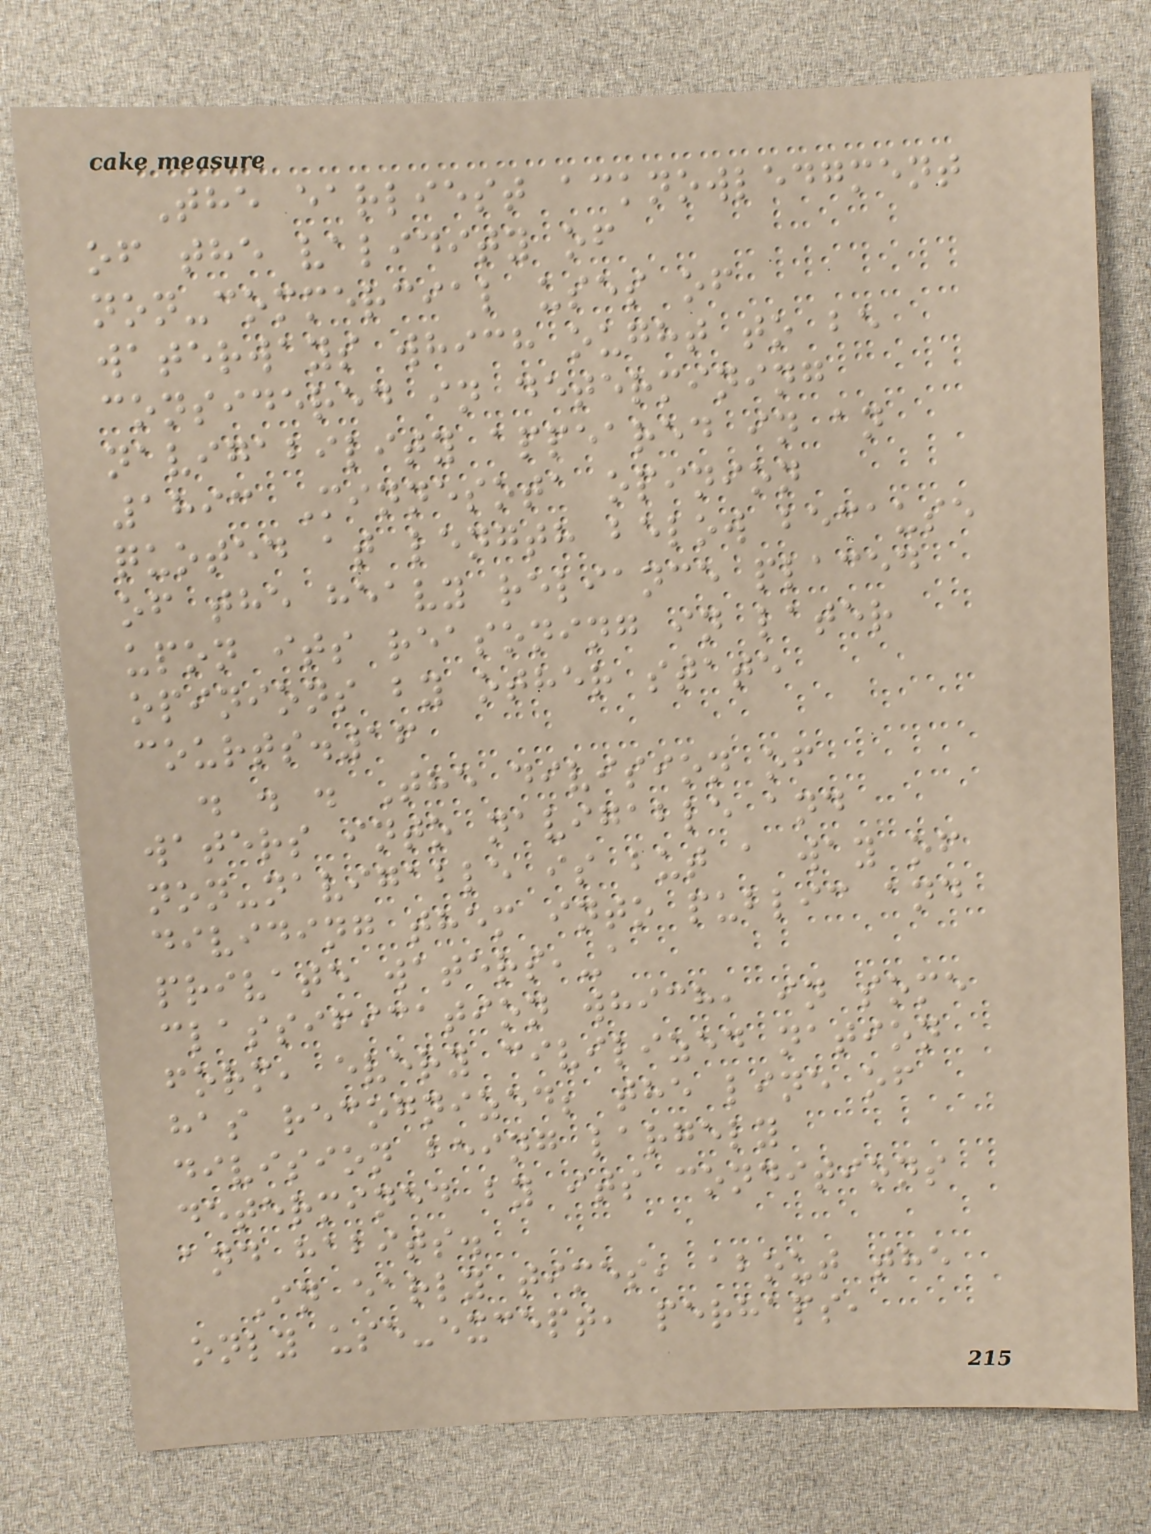The earliest acknowledgment
of the validity of
non-commercial uses of
waterways which ought to be
considered in determining
navigability appeared in an
1893 Minnesota opinion
quoted at length below because
of the heavy reliance placed
upon its reasoning in later
opinions by other state
courts.16
. . . The division of
waters into navigable and
non-navigable is but a way of
dividing them into public and
private waters,-a
classification which, in some
form, every civilized nation
has recognized; the line of
division being largely
determined by its conditions
and habits.
In early times, about the
only use-except, perhaps,
